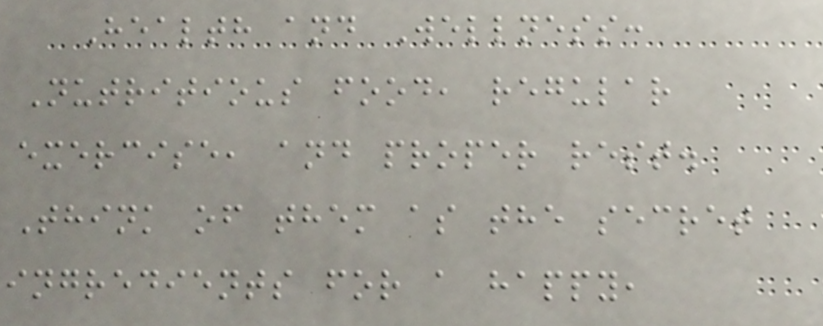Health and Wellness:
Nutritious food, regular
exercise, and proper rest.
Think of them as the secret
ingredients for a happy,
